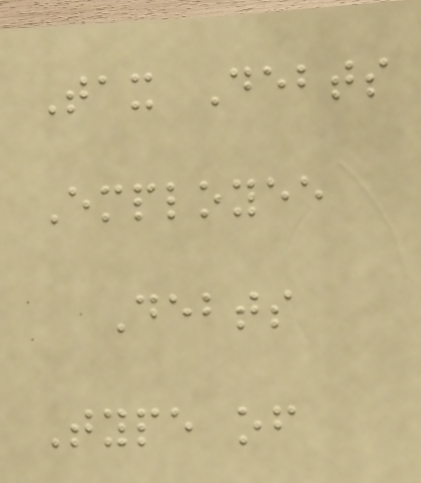Tax Debts
Employee
Debts
Type of
